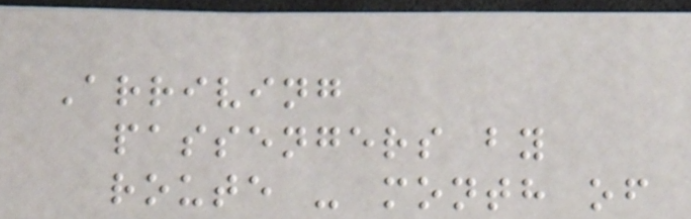Arriving
passengers by
route - month of
